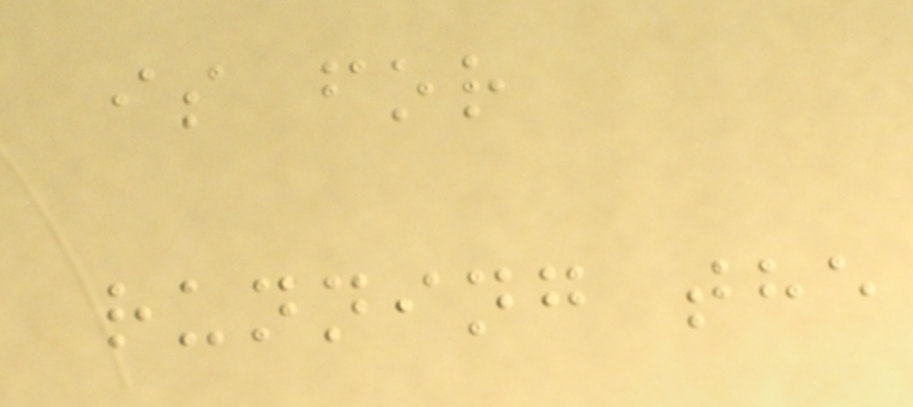is for
running the
